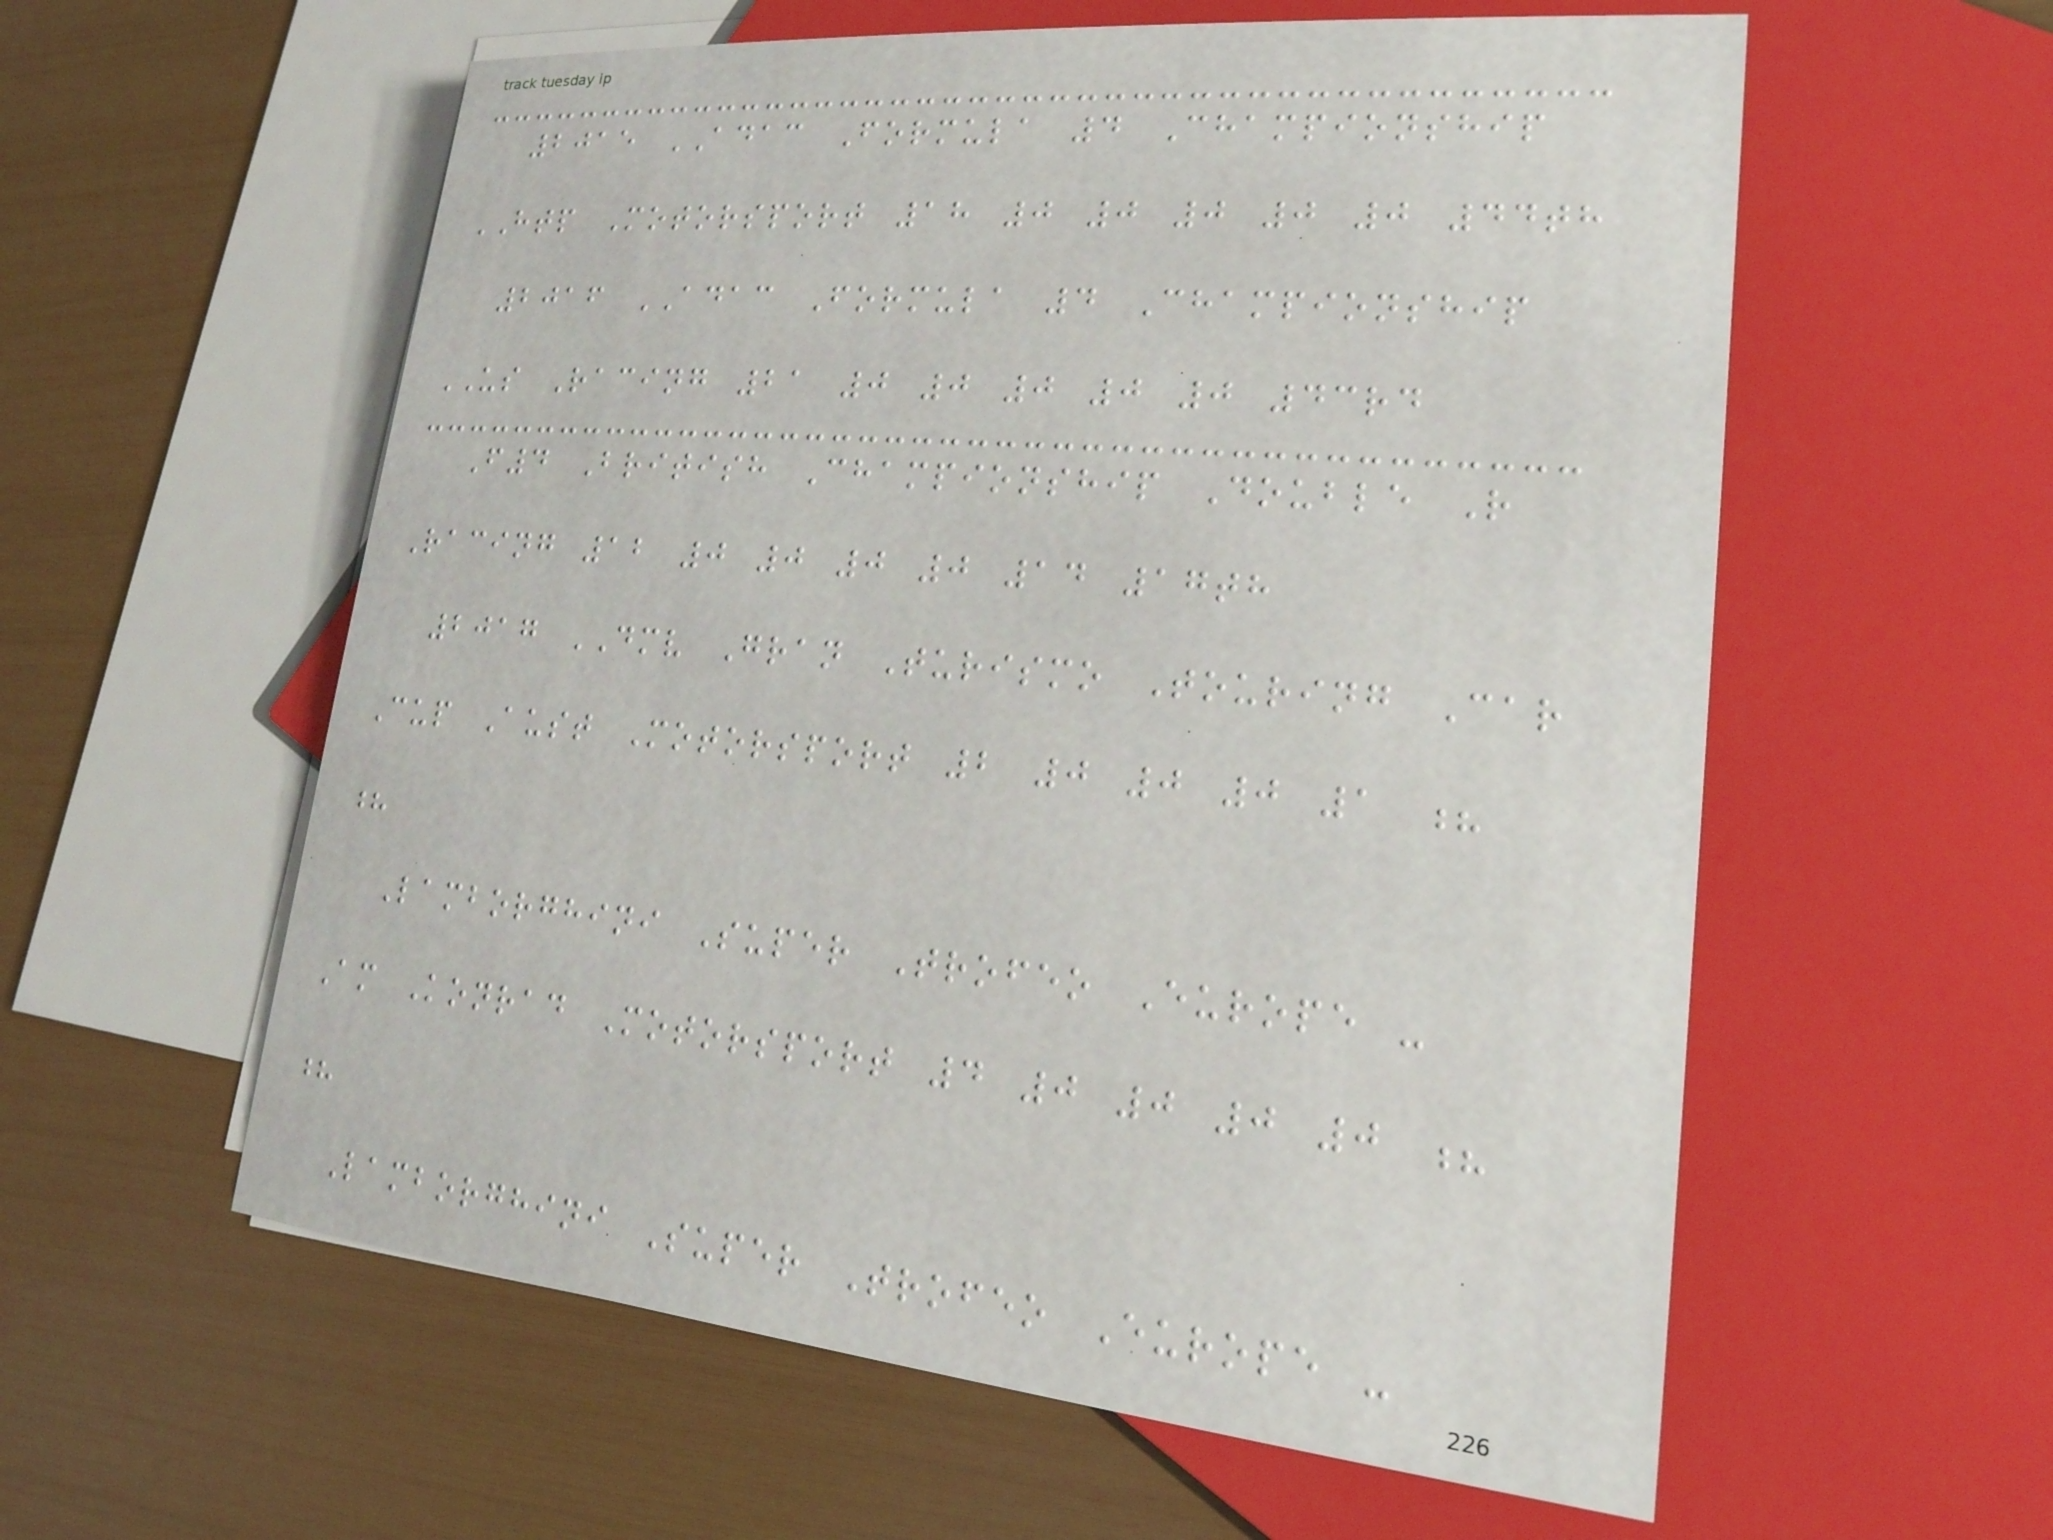2015 ADAC Formula 4 Championship
HTP Motorsport 18 0 0 0 0 0 44th
2016 ADAC Formula 4 Championship
US Racing 21 0 0 0 0 0 43rd
F4 British Championship Double R
Racing 12 0 0 0 0 14 17th
2017 DMV Gran Turismo Touring Car
Cup Aust Motorsport 2 0 0 0 1 ?
?
Lamborghini Super Trofeo Europe -
Am Konrad Motorsport 4 0 0 0 0 ?
?
Lamborghini Super Trofeo Europe -
